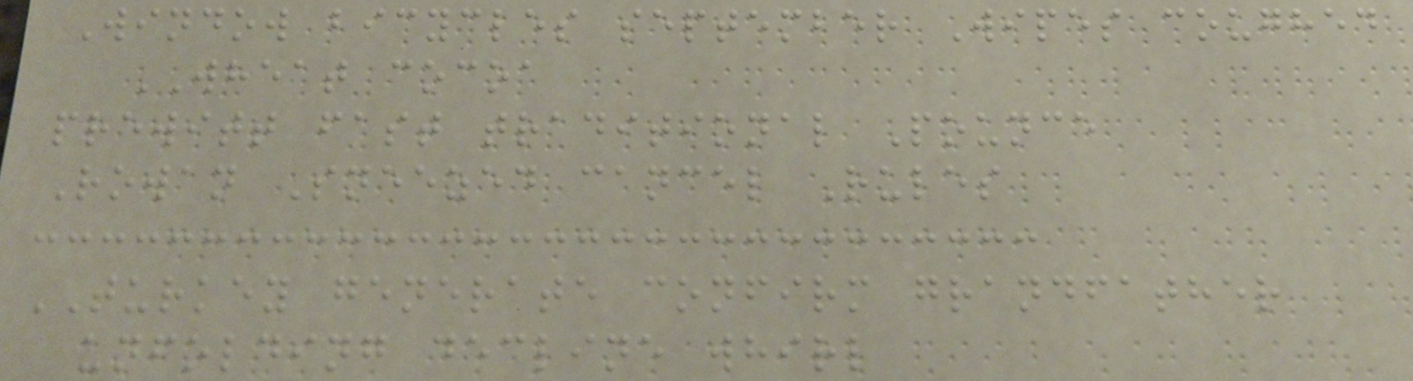Window bicycles september Wipes coughed
WHEAT cocoa
prewitt fast traditional Pounce
Rowan Sneezed cancel Rules
TURKEY generate confirm grandfather
unfolding decline whirl
